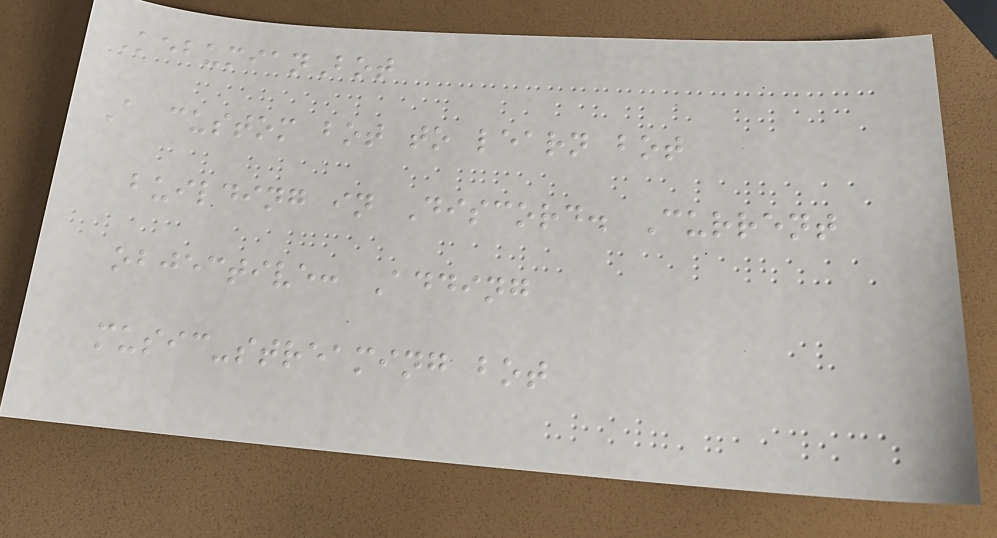KebumianBot
A custom bot to learn bot
building in Discord. Current
objective: Adding
music-streaming bot
